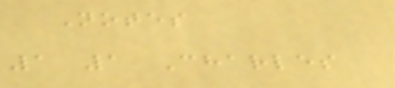Notes
1 1 Charles
